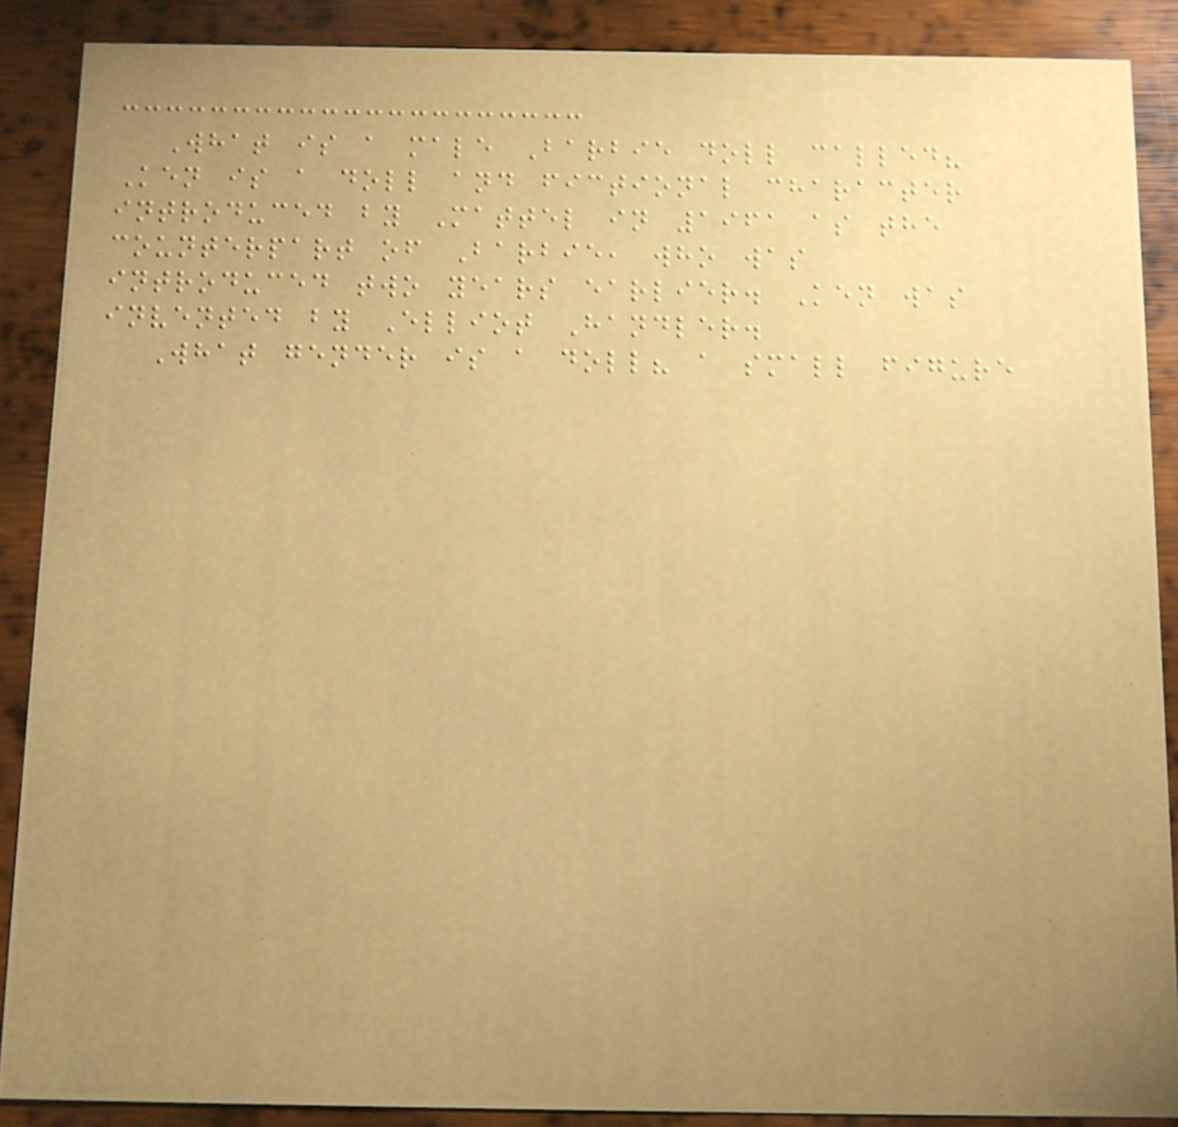What is a male Barbie doll called?
Ken is a doll and fictional character
introduced by Mattel in 1961 as the
counterpart of Barbie, who was
introduced two years earlier. Ken was
invented by Elliot Handler.
What gender is a doll? a small figure
